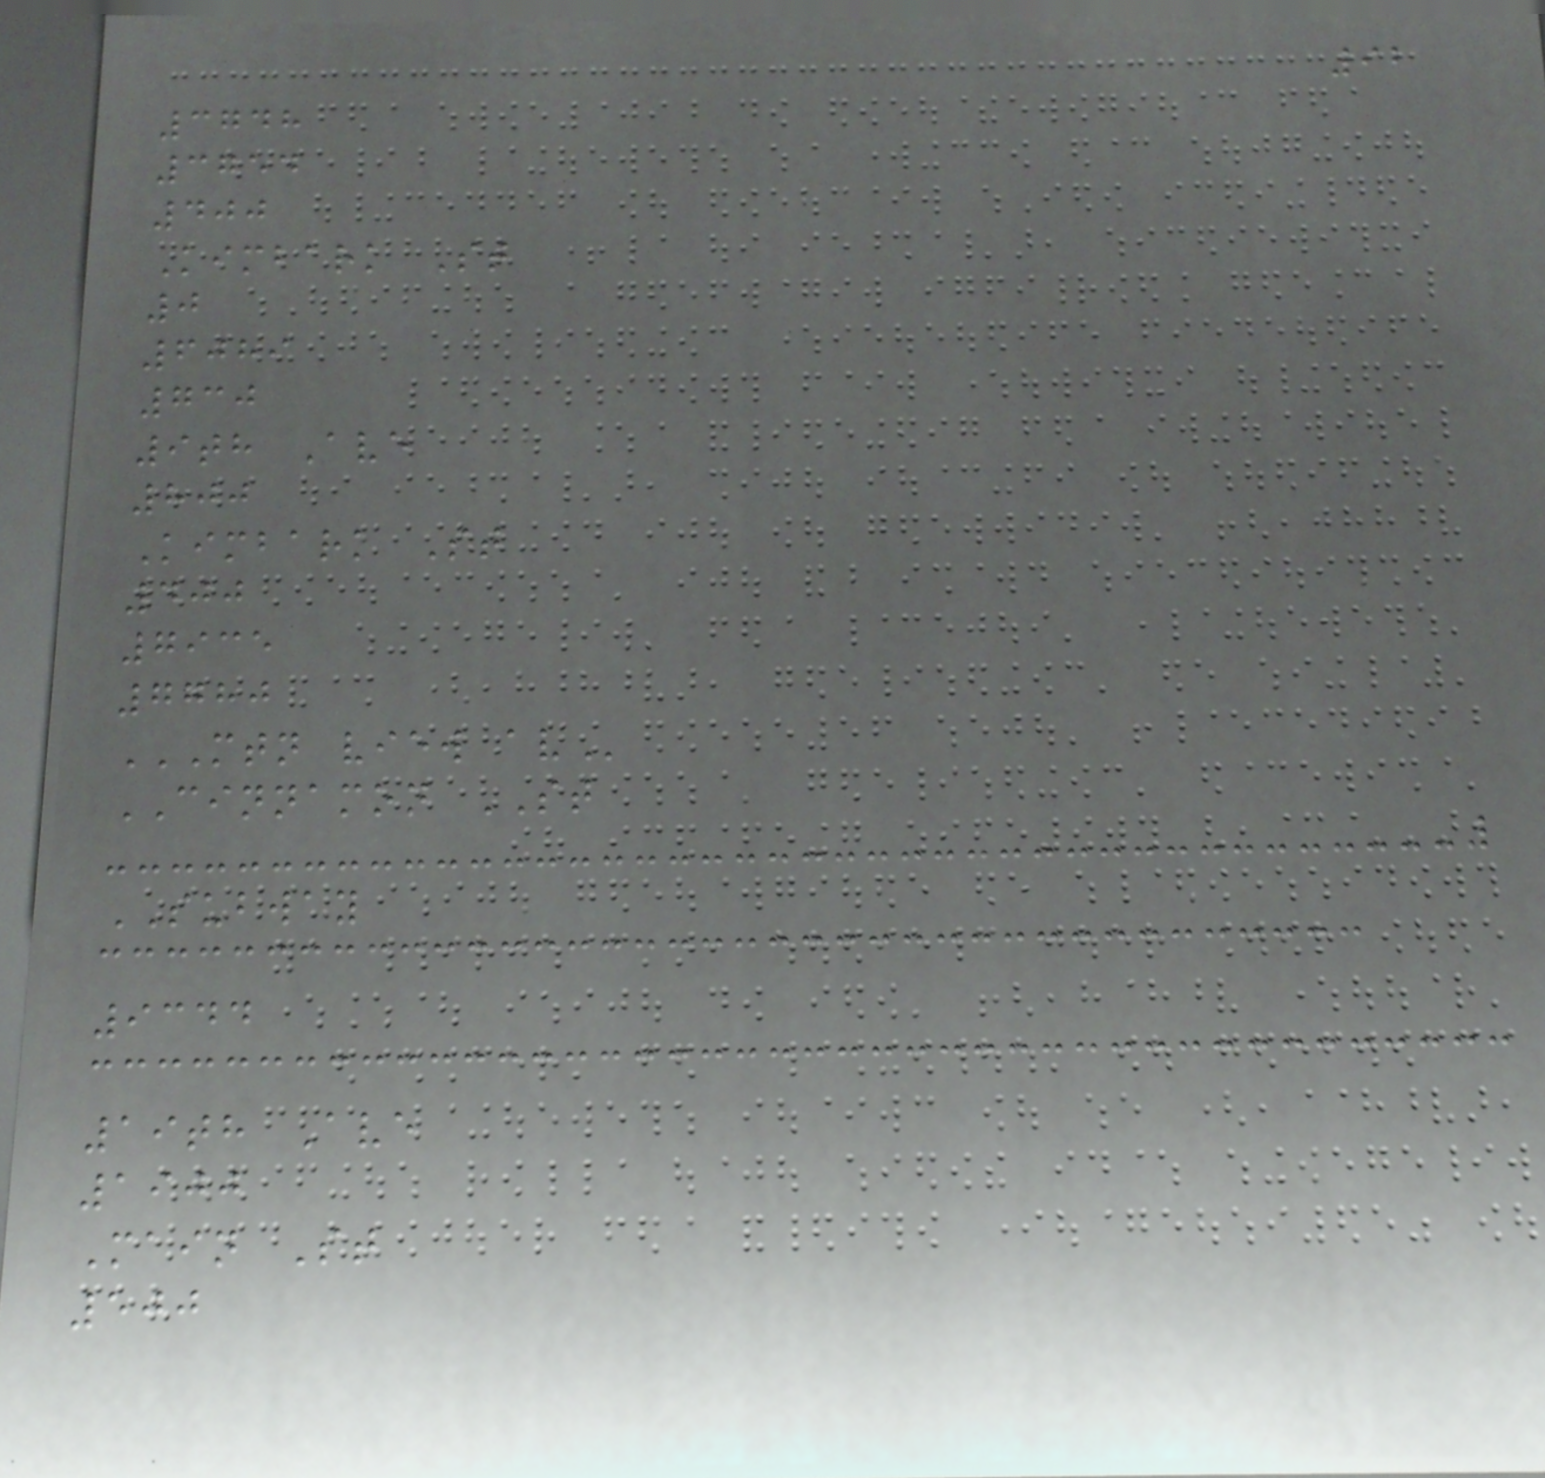92
3748
3754
400
Kimbark St
0
6089
730
9th Ave
800
Kimbark St
400
7935
7780
MTN VIEW AV
CINNAMON ST
SUBWAY
9344
19th Ave
1900
Main St
500
